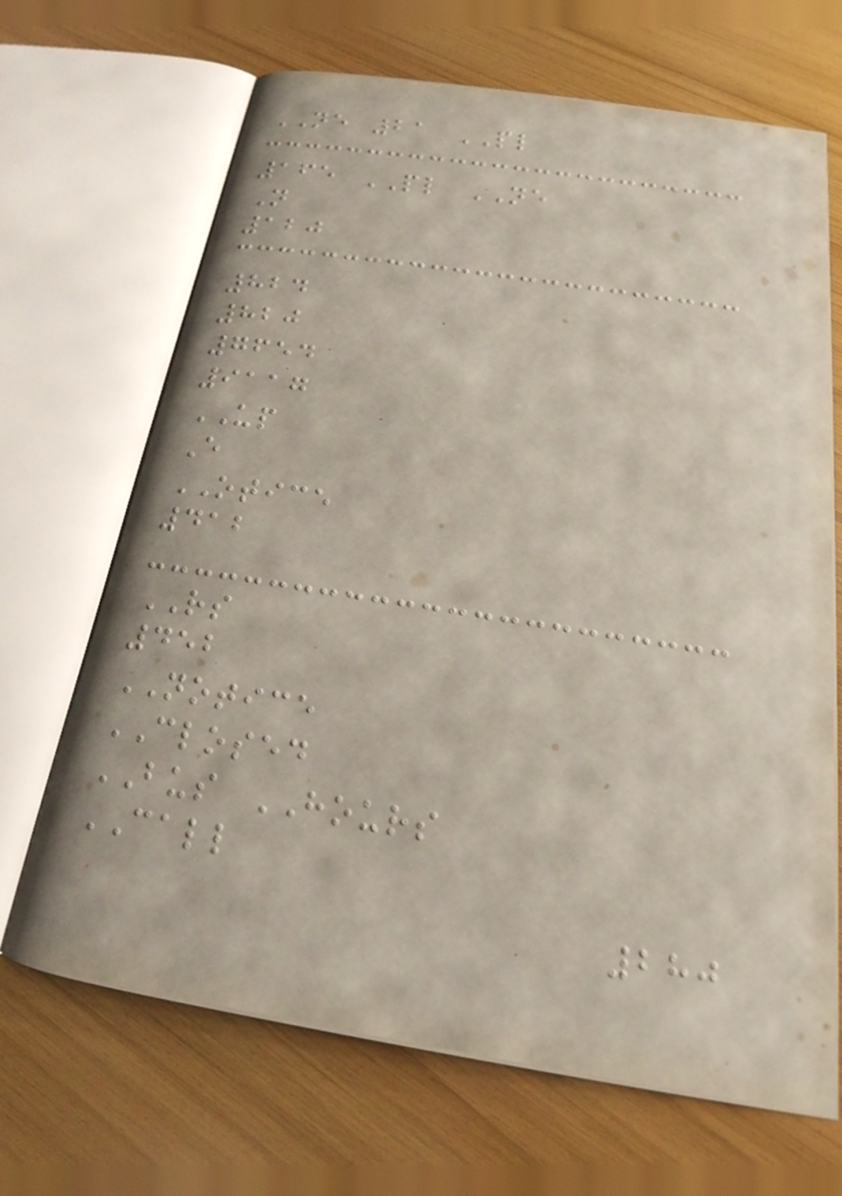NE 21 PL
165 PL NE
N
120
824
820
7654
9117
UP
E
OTICE
412
RS
452
NOTICE
CLOSED
BUS HOURS
CALL
280
